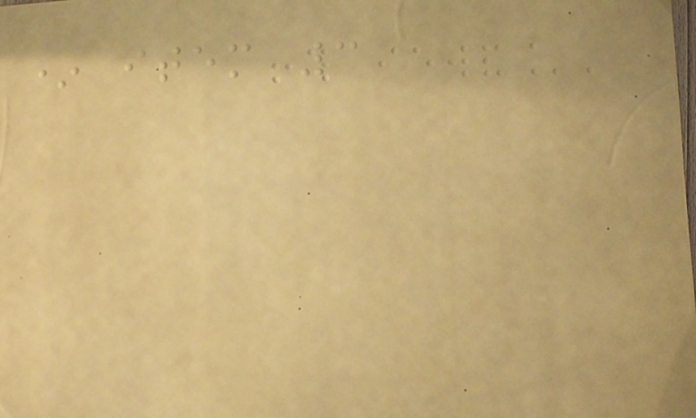* item 3
